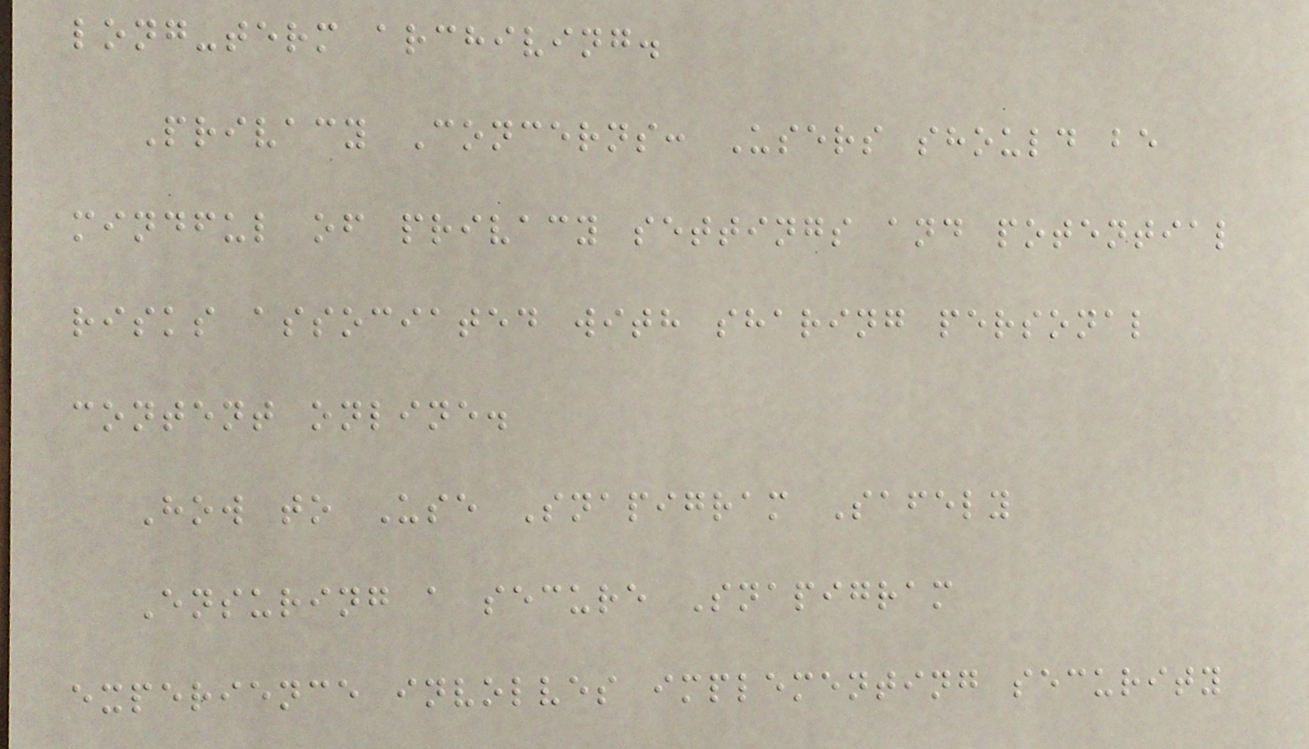long-term archiving.
Privacy Concerns: Users should be
mindful of privacy settings and potential
risks associated with sharing personal
content online.
How to Use Snapigram Safely
Ensuring a secure Snapigram
experience involves implementing security
